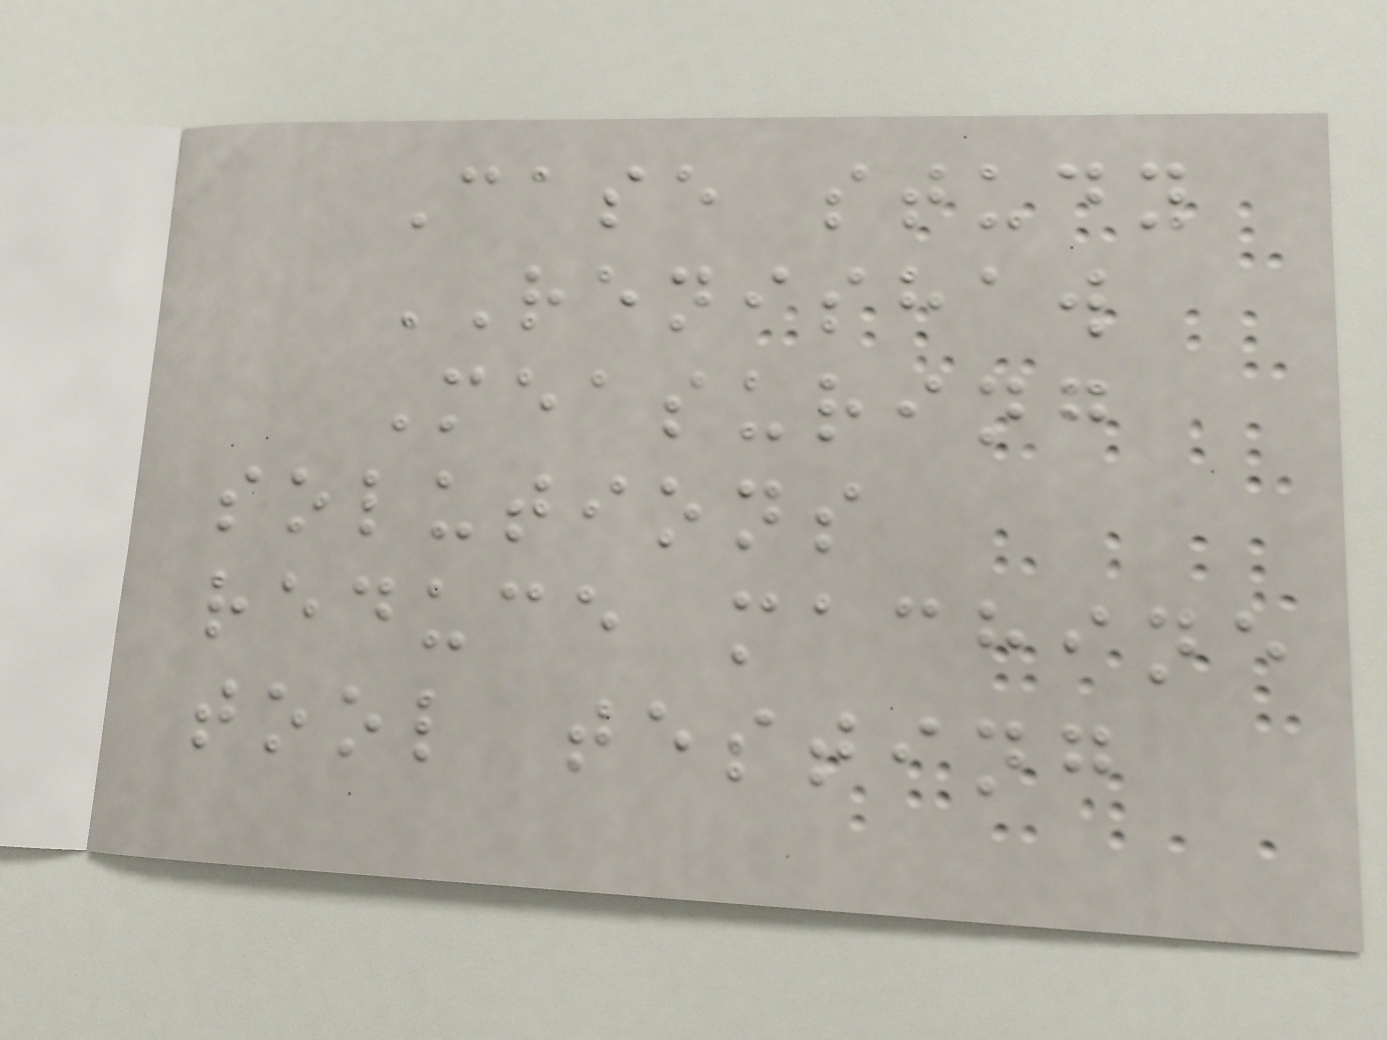Case study
RENISHAW
Measuring
solutions
reduce machine
tool testing
